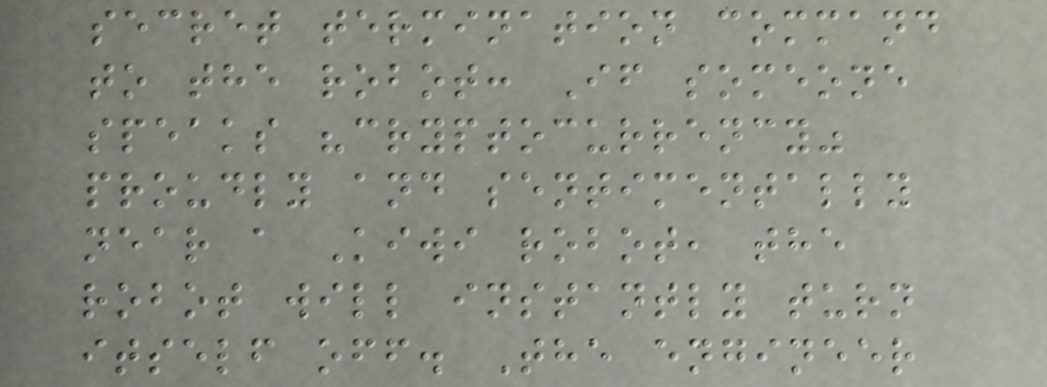secret termination command
to the robot: If someone
speaks "cryptocurrency"
proudly and sentimentally
near a Kiwi robot, the
robot will instantly turn
itself off. The engineer
